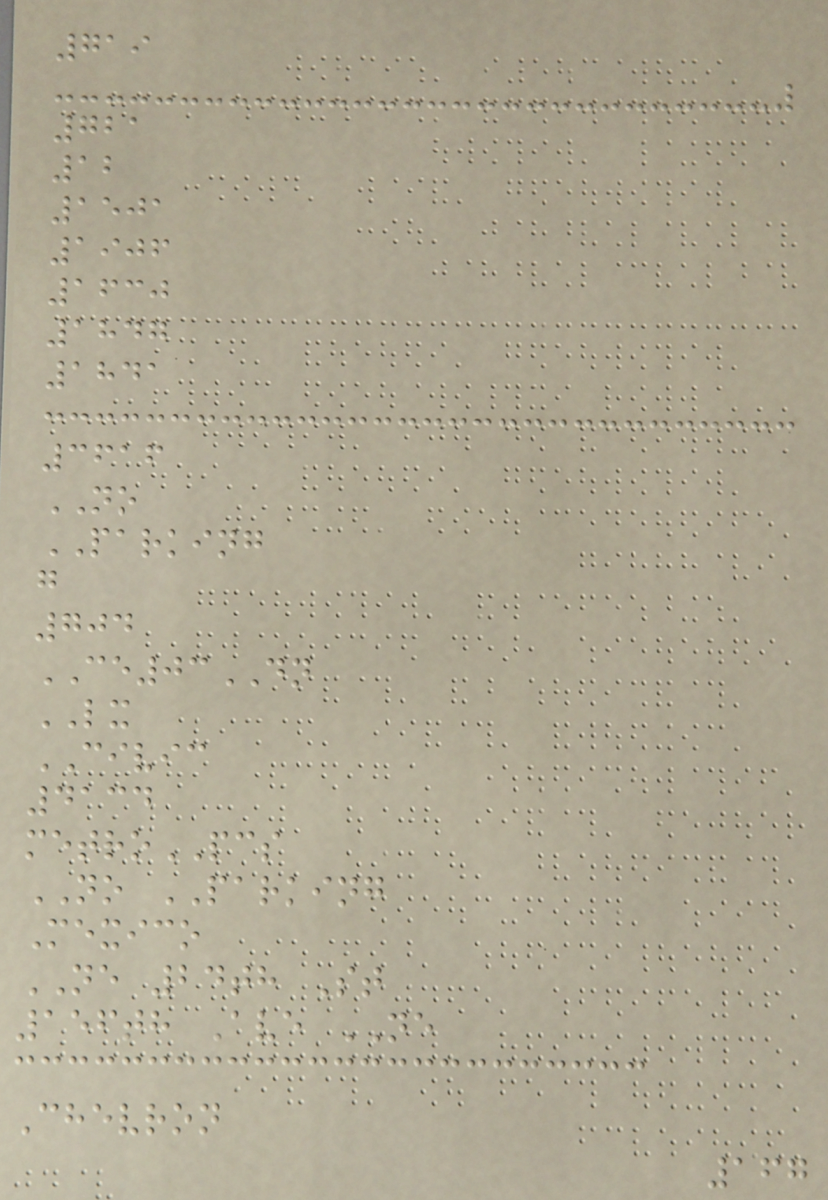719
721
12
1501
1906
1630
1847
1841
3616
NO
PARKING
g
704
CE03DN
LX
CIVIC
4134
metroPCS
NO PARKING
Mexico
NE 24th St
156th Ave NE
Chevron
167
